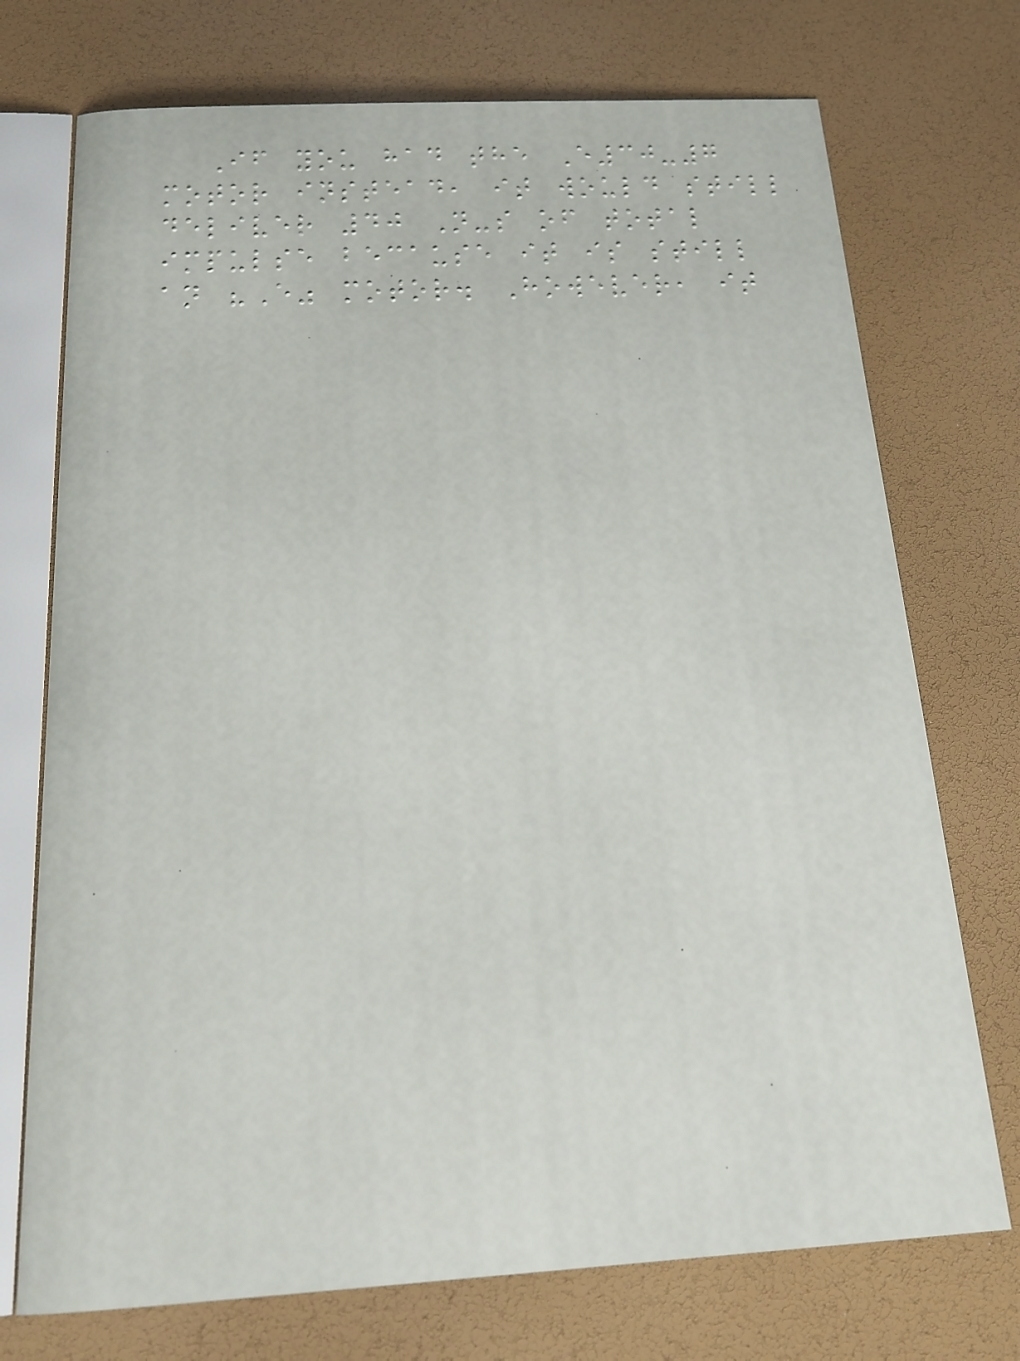If you had the E30-7
motor instead, it would still
deliver 40 N-s of total
impulse because it is still
an "E" motor. However, it
